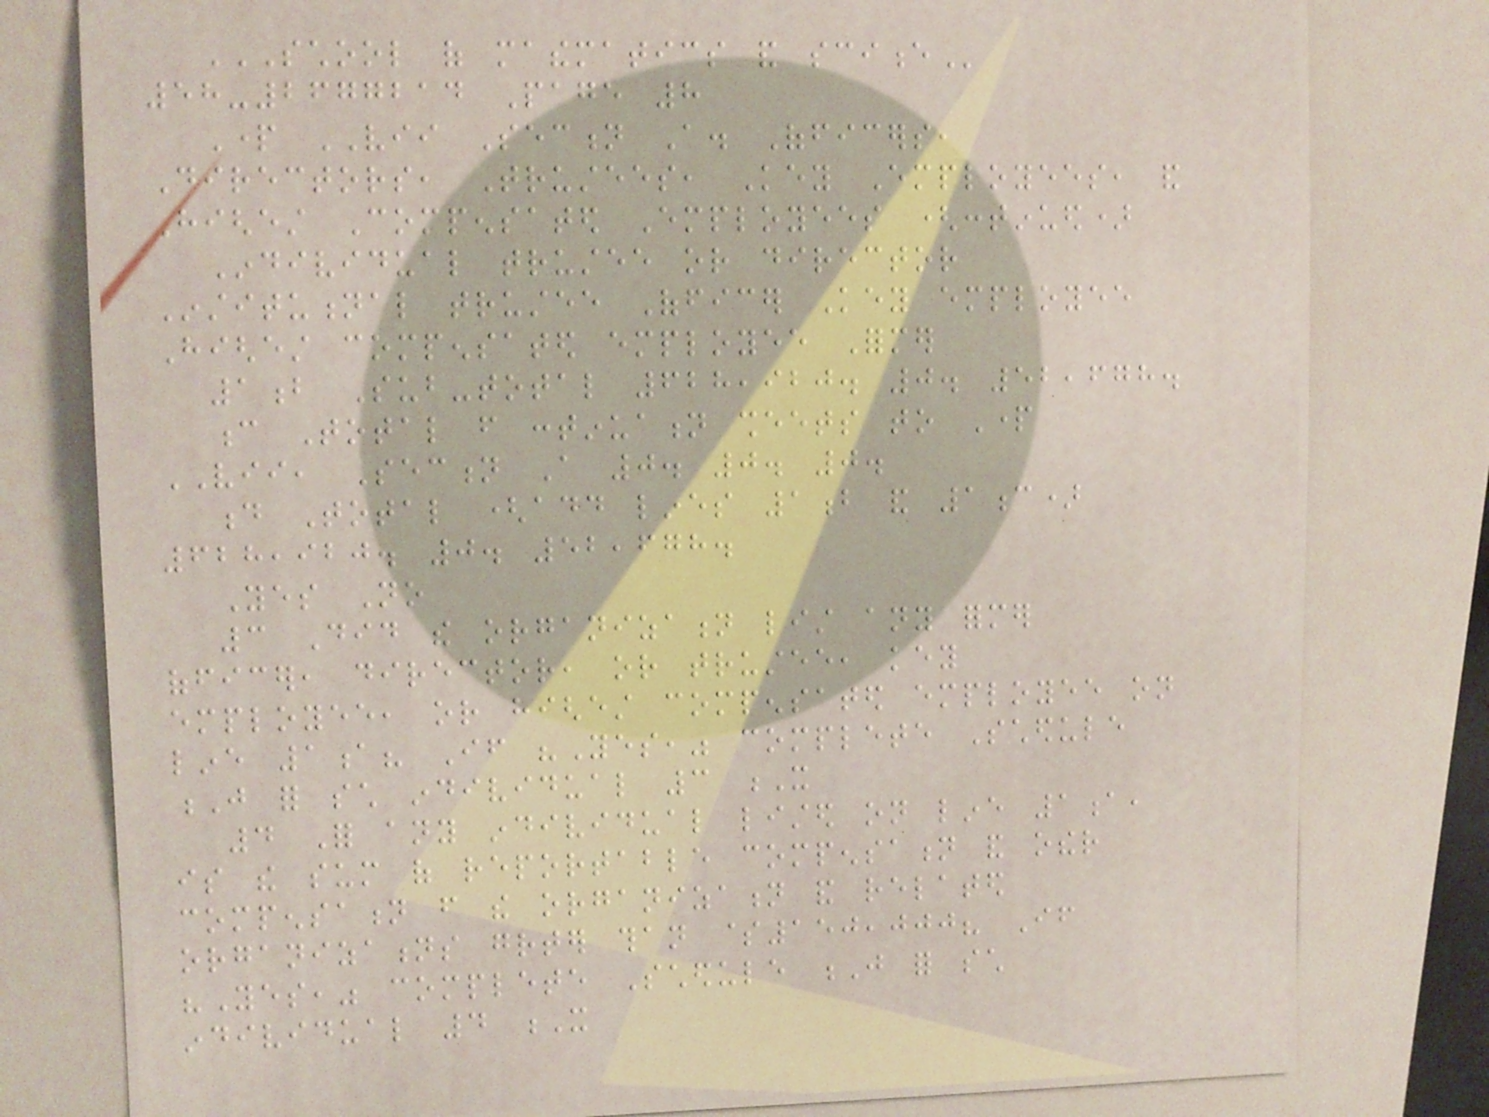SCHOOL OF MATHEMATICS AND SCIENCE
58-2677214 Page 8
Part VII Section A. Officers,
Directors, Trustees, Key Employees, and
Highest Compensated Employees (continued)
Individual trustee or director
Institutional trustee Officer Key employee
Highest compensated employee Former
1b Sub-total 628,920. 0. 52,678.
c Total from continuation sheets to Part
VII, Section A 0. 0. 0.
d Total (add lines 1b and 1c)
628,920. 0. 52,678.
Yes No
3 Did the organization list any former
officer, director, or trustee, key
employee, or highest compensated employee on
line 1a? If "Yes," complete Schedule
J for such individual 3 X
4 For any individual listed on line 1a,
is the sum of reportable compensation and other
compensation from the organization and related
organizations greater than $150,000? If
"Yes," complete Schedule J for such
individual 4 X
